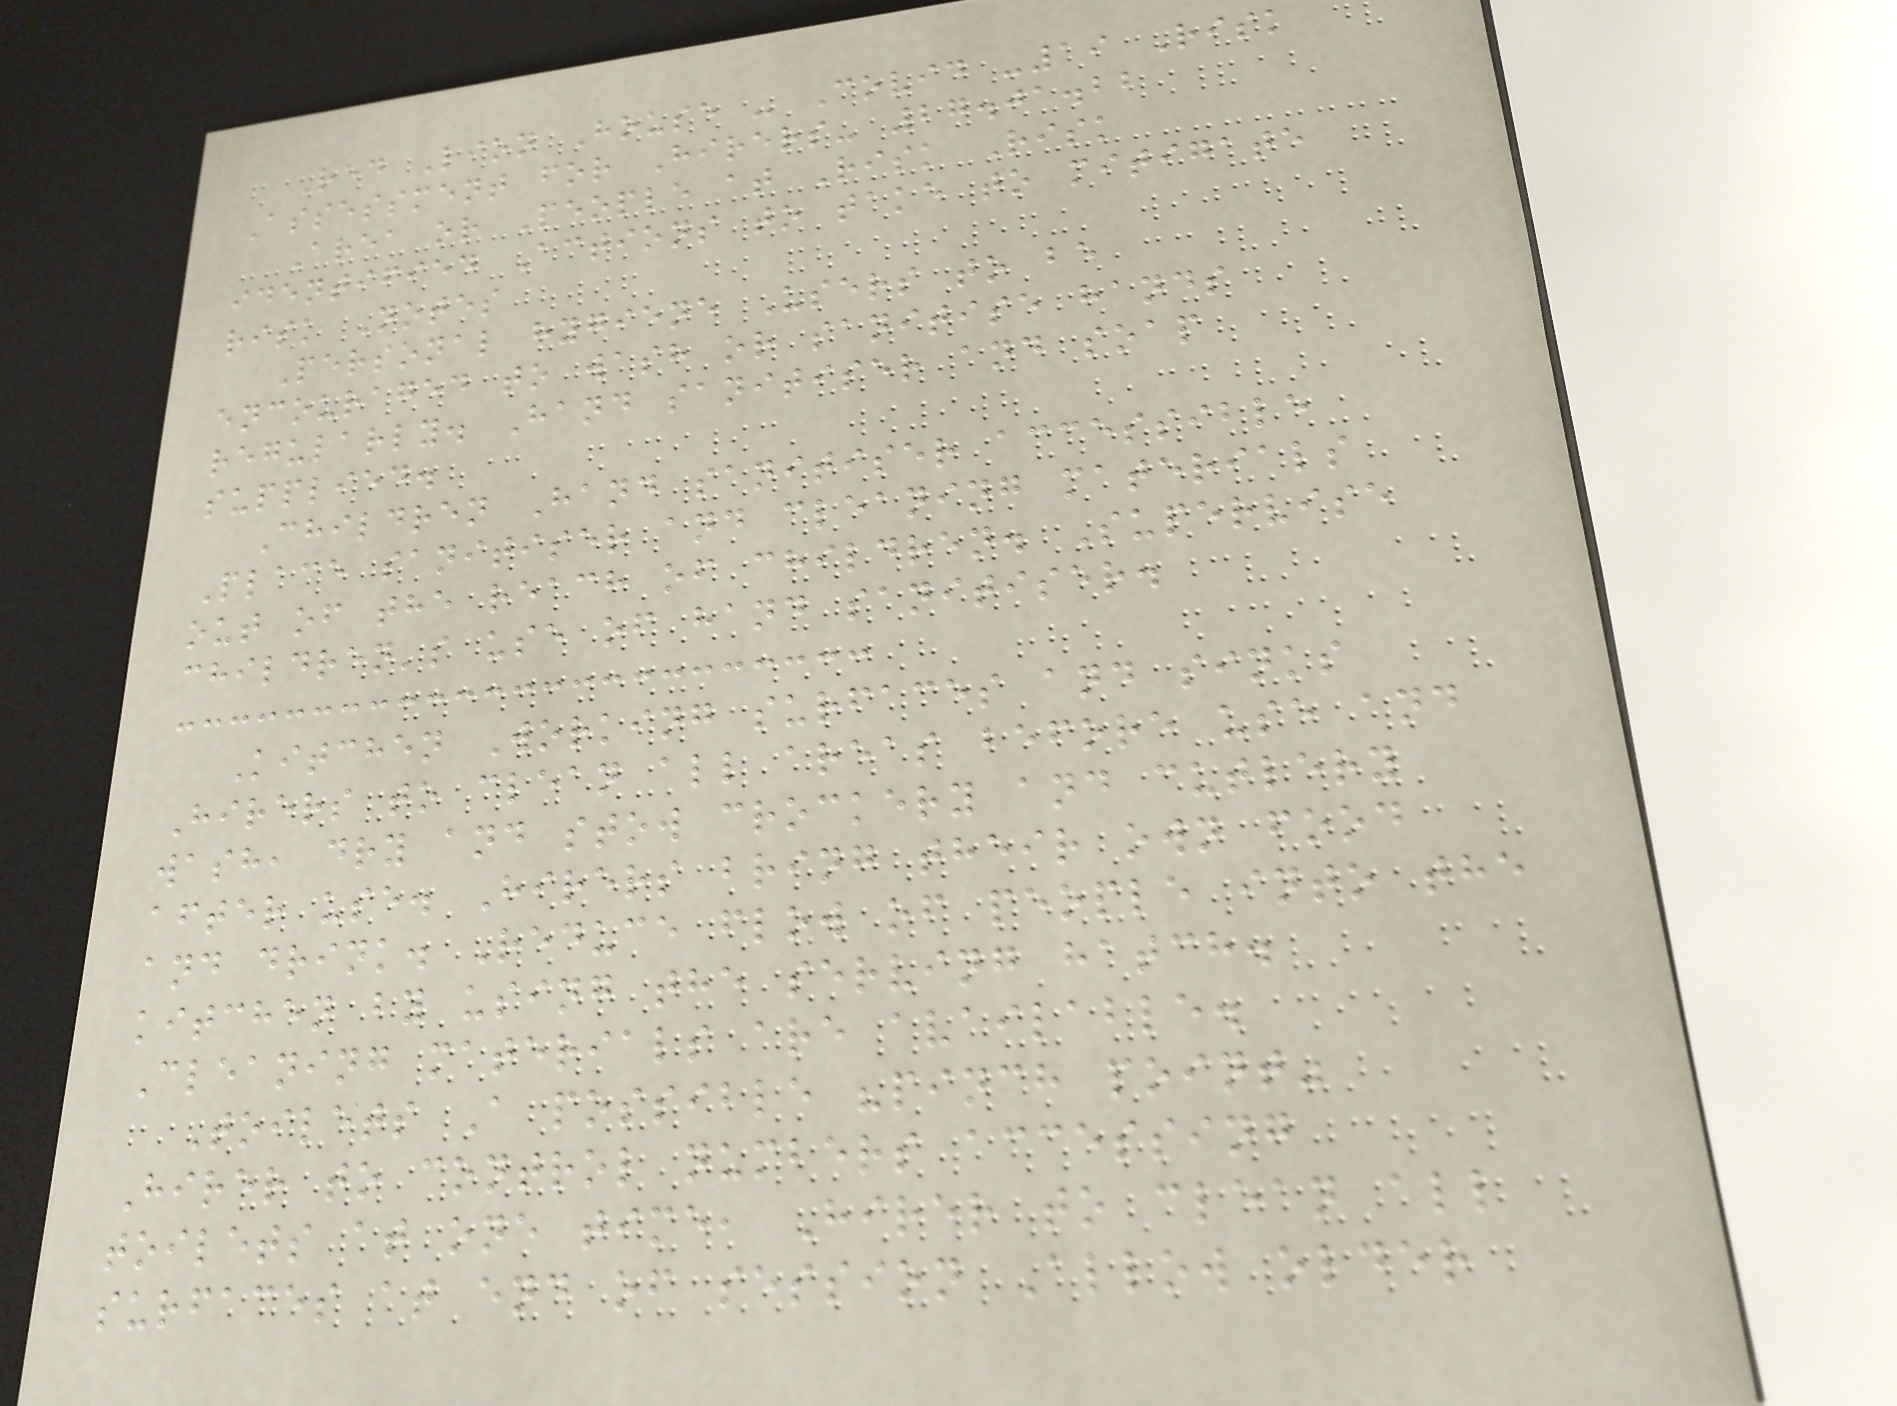Red Lion House - Covid -19 Risk
Assessment for Hirers- 27.01.22
Area or People at Risk Risk
identified Actions to take to mitigate
risk Notes
Personal hygiene Users to be
encouraged to wash or sanitise hands
regularly. Hand sanitiser and soap
supplied.
Children Hand sanitiser accessible
Place sanitiser and cleaning materials
out of the reach of children. Supervise
children's use of hand sanitiser.
Kitchen Working surfaces and sinks
Hirers to clean all areas before use and
wash, dry and stow crockery and cutlery
after use. Hirers bring their own food
and drink. Reduce flow of people into the
kitchen by using the serving hatch.
Cleaning materials are available.
Toilets A possible "pinch point"
Hirer to control numbers accessing
toilets at one time, Hirer to clean all
surfaces at end of session Allow older
